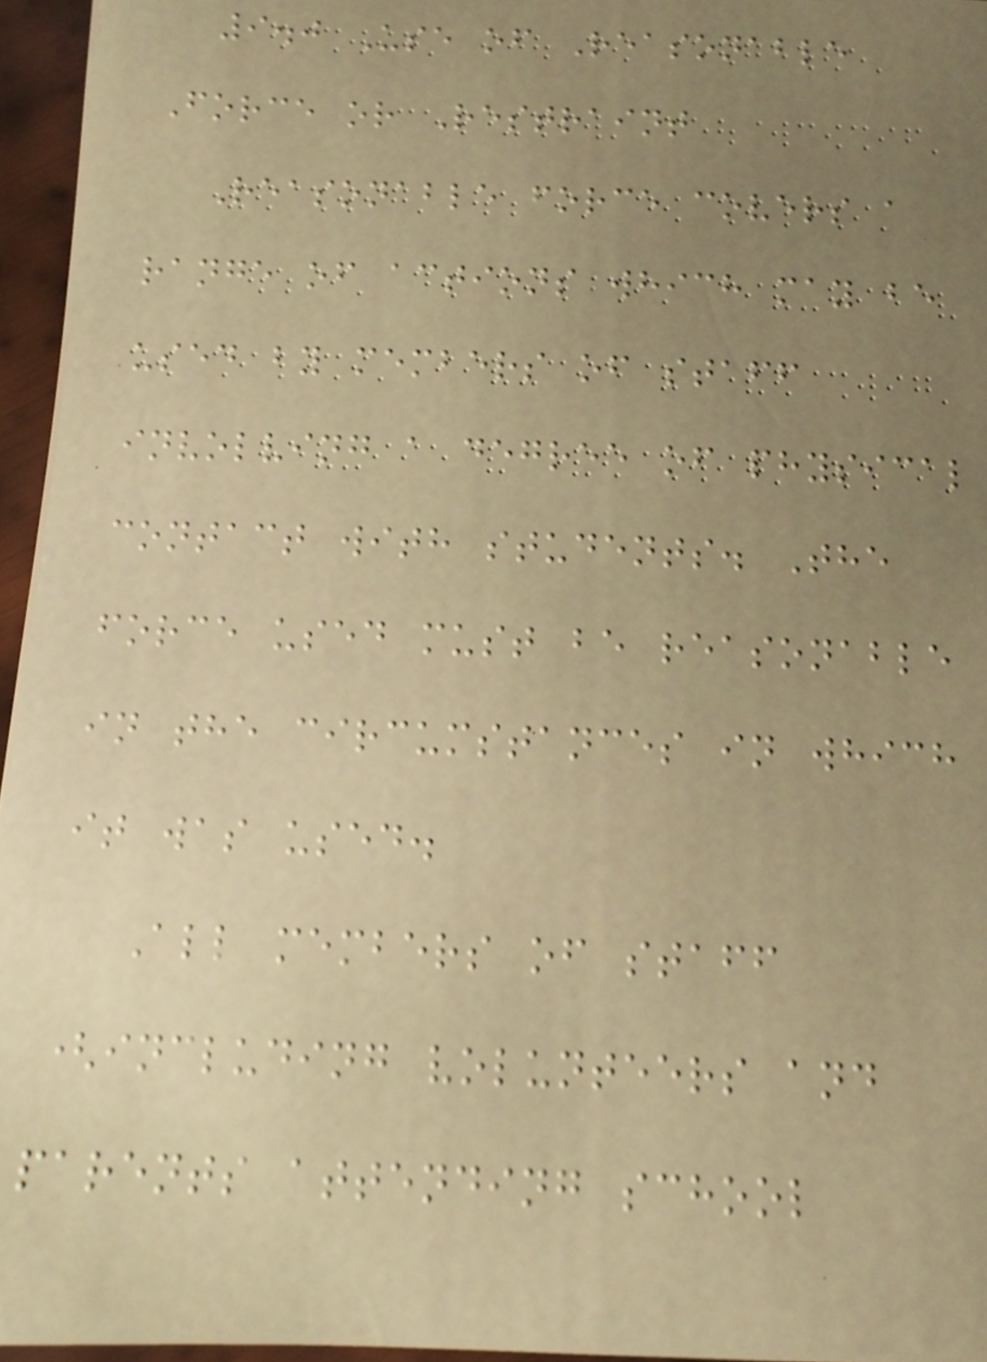9.0 Use of Reasonable
Force or Restraint
Reasonable force covers a
range of actions which may be
used by members of staff
involving a degree of physical
contact with students. The
force used must be reasonable
in the circumstances in which
it was used.
All members of staff
(including volunteers and
parents attending school
